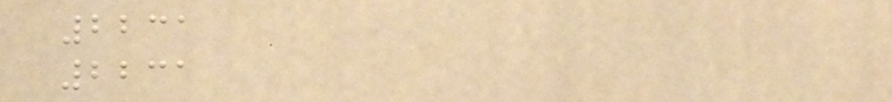2231
2231
